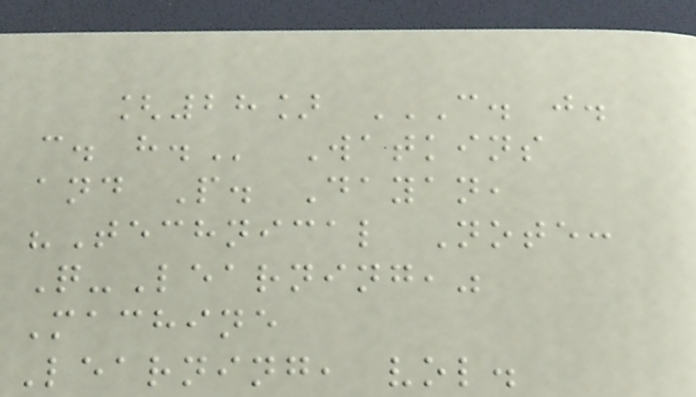[28] C. J.
C. H. Watkins
and P. Dayan,
"Technical Note:
Q-Learning,"
Machine
Learning, vol.
